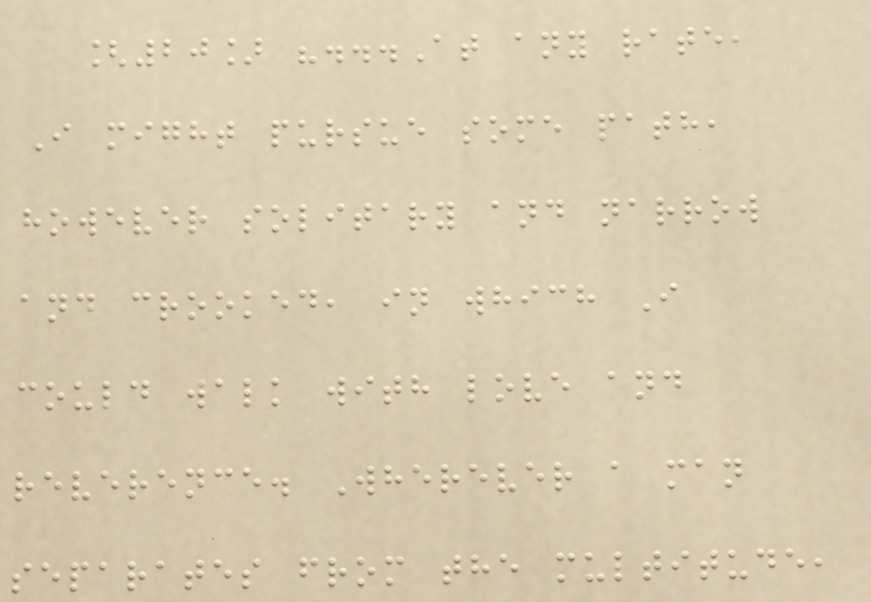[20] "...At any rate,
I might pursue some path,
however solitary and narrow
and crooked, in which I
could walk with love and
reverence. Wherever a man
separates from the multitude,
